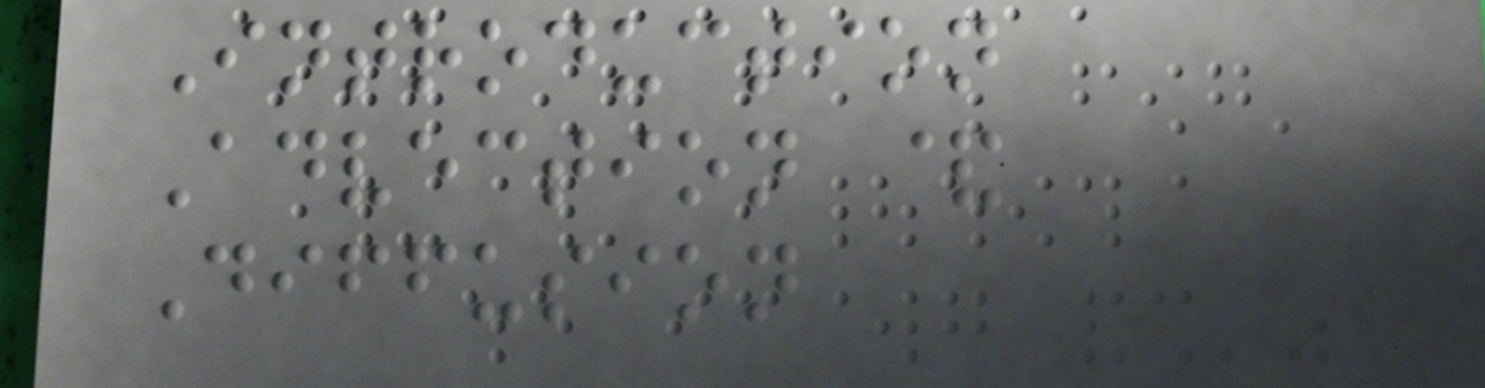Introduction
Advection &
Diffusion
